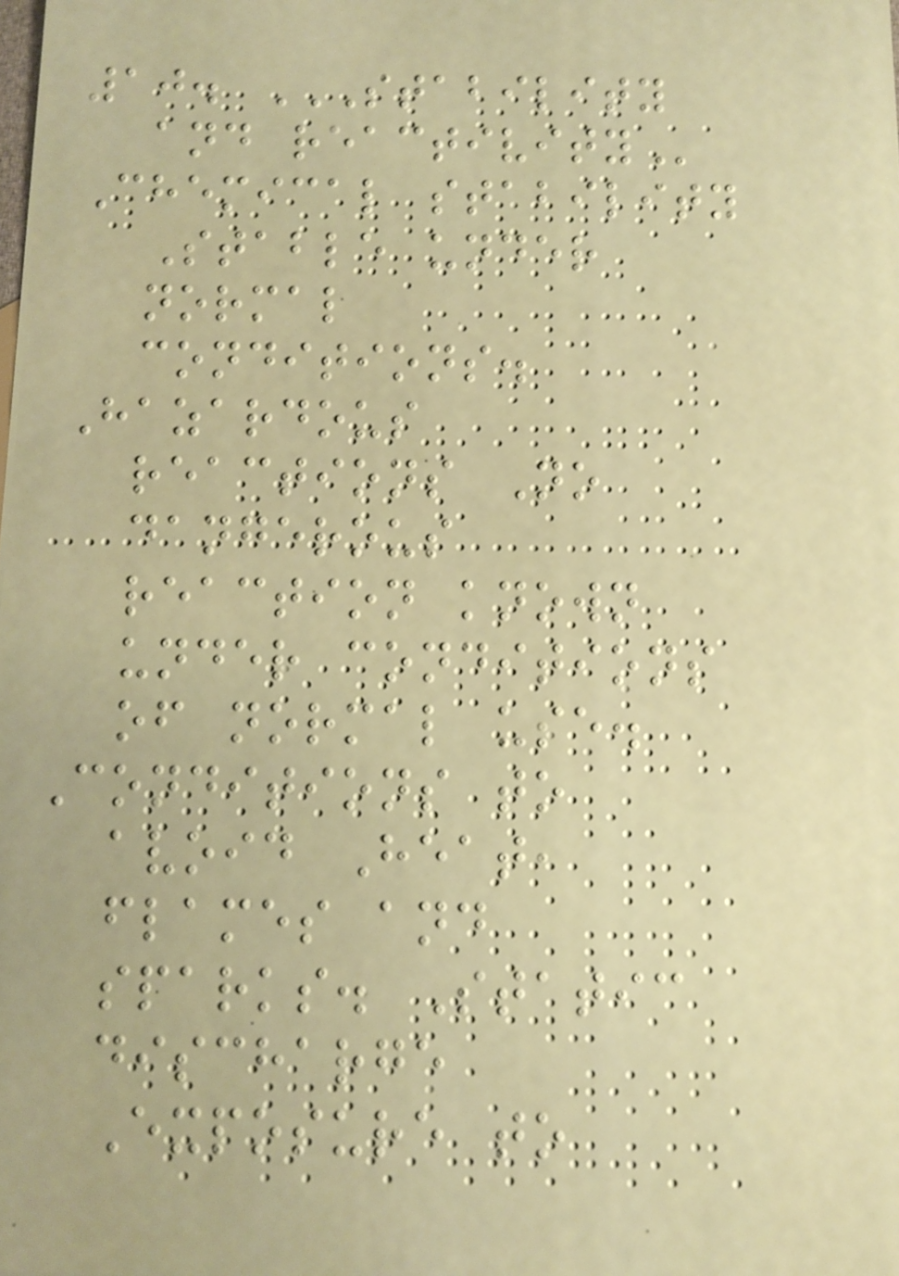10. STABILITY
AND REACTIVITY
Chemical stability
Stable under
normal
conditions.
Hazardous
reactions No
dangerous
reaction known
under conditions
of normal use.
Conditions to
avoid Heat,
flames and
sparks. Static
discharge
Exposure to
